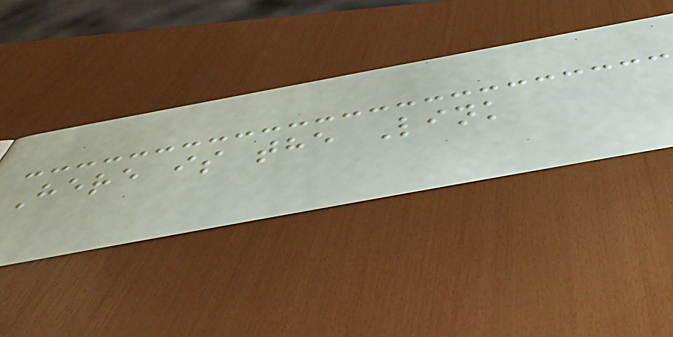Here is the Link
